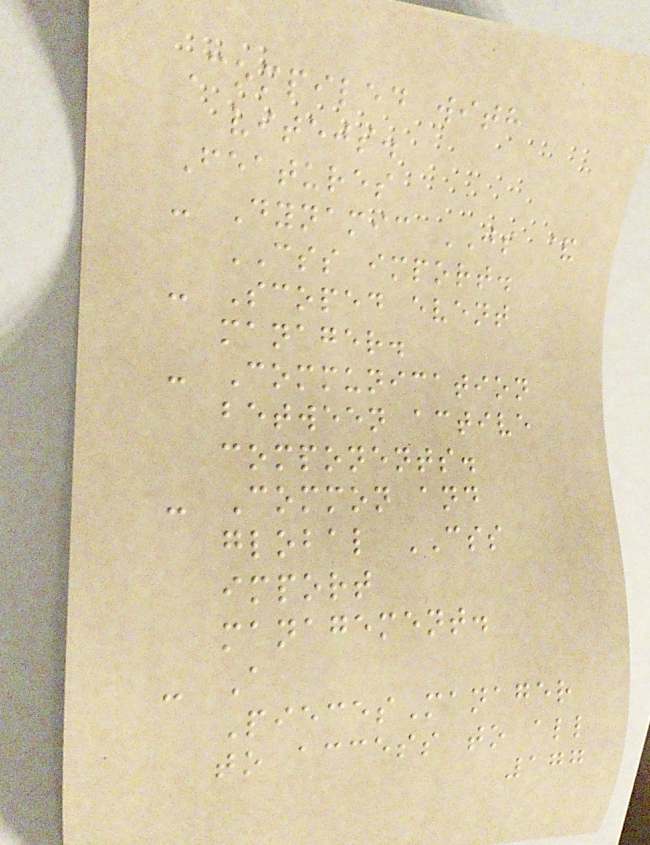Compiled with
vitejs.
Features
- Dynamic JS &
CSS import.
- Scoped event
manager.
- Communication
between active
components.
- Common and
global CSS
import
management.
- A
PiecesManager
to access to all
177
